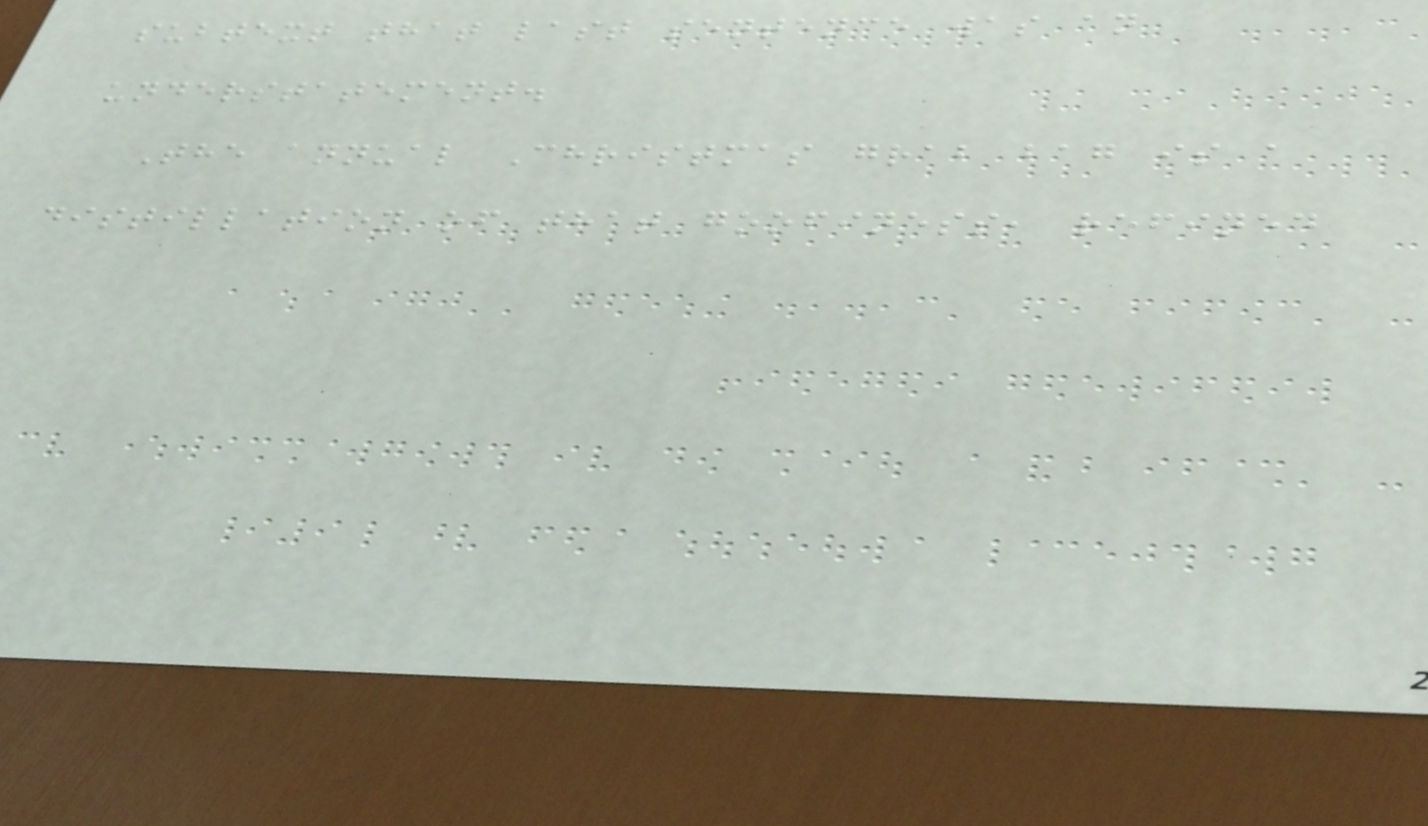subtext that last sentence was an
understatement.
The annual Christmas grab bag is a
distillation of that goofiness, refined
